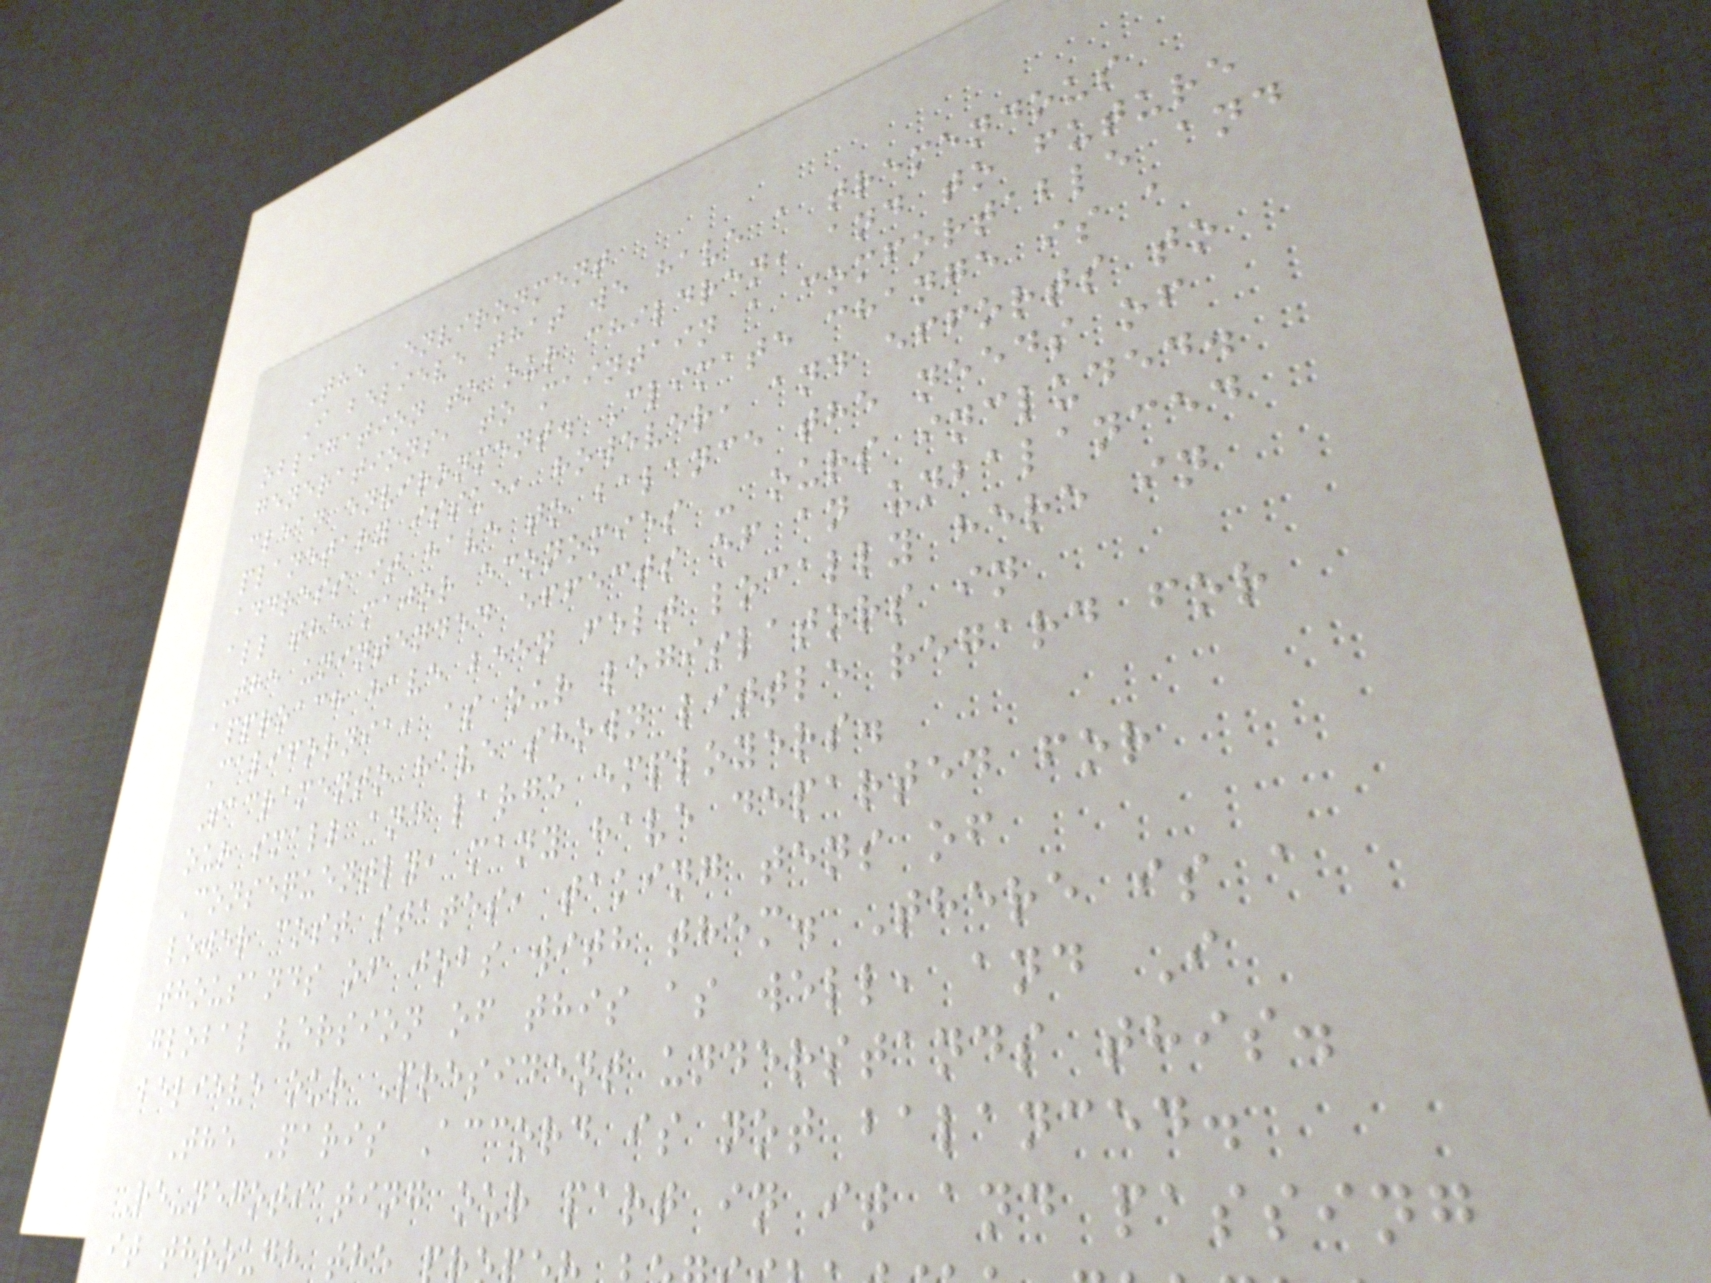The Environment
I believe that we have a tremendous
obligation to our children, and to future
generations, to maintain a comfortable and
clean environment. Climate change is a
planetary issue, however, and efforts to
address it have to balance the needs of
all the major economies - ours included.
The unintended effects of an unbalanced
approach have been felt locally here in
California, as our legislators in
Sacramento have shown little regard for
our small and large employers.
Consequently, many have departed for
lower cost states, taking tens of
thousands of jobs with them. There is a
global version of this as well, and I
believe our President understands this.
The Paris Accord is not balanced.
Re-negotiating our part in it and passing
it through the
